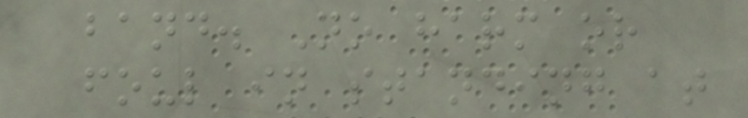band. No harm or
foul in standing at
